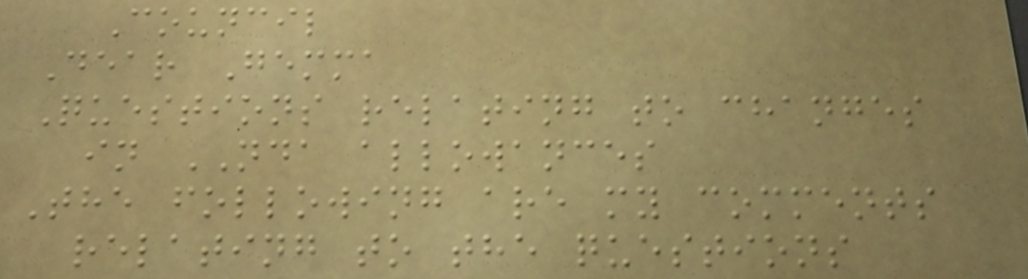Council
Dear Gemma
Questions relating to changes
in NDA allowances
The following are my comments
relating to the questions
